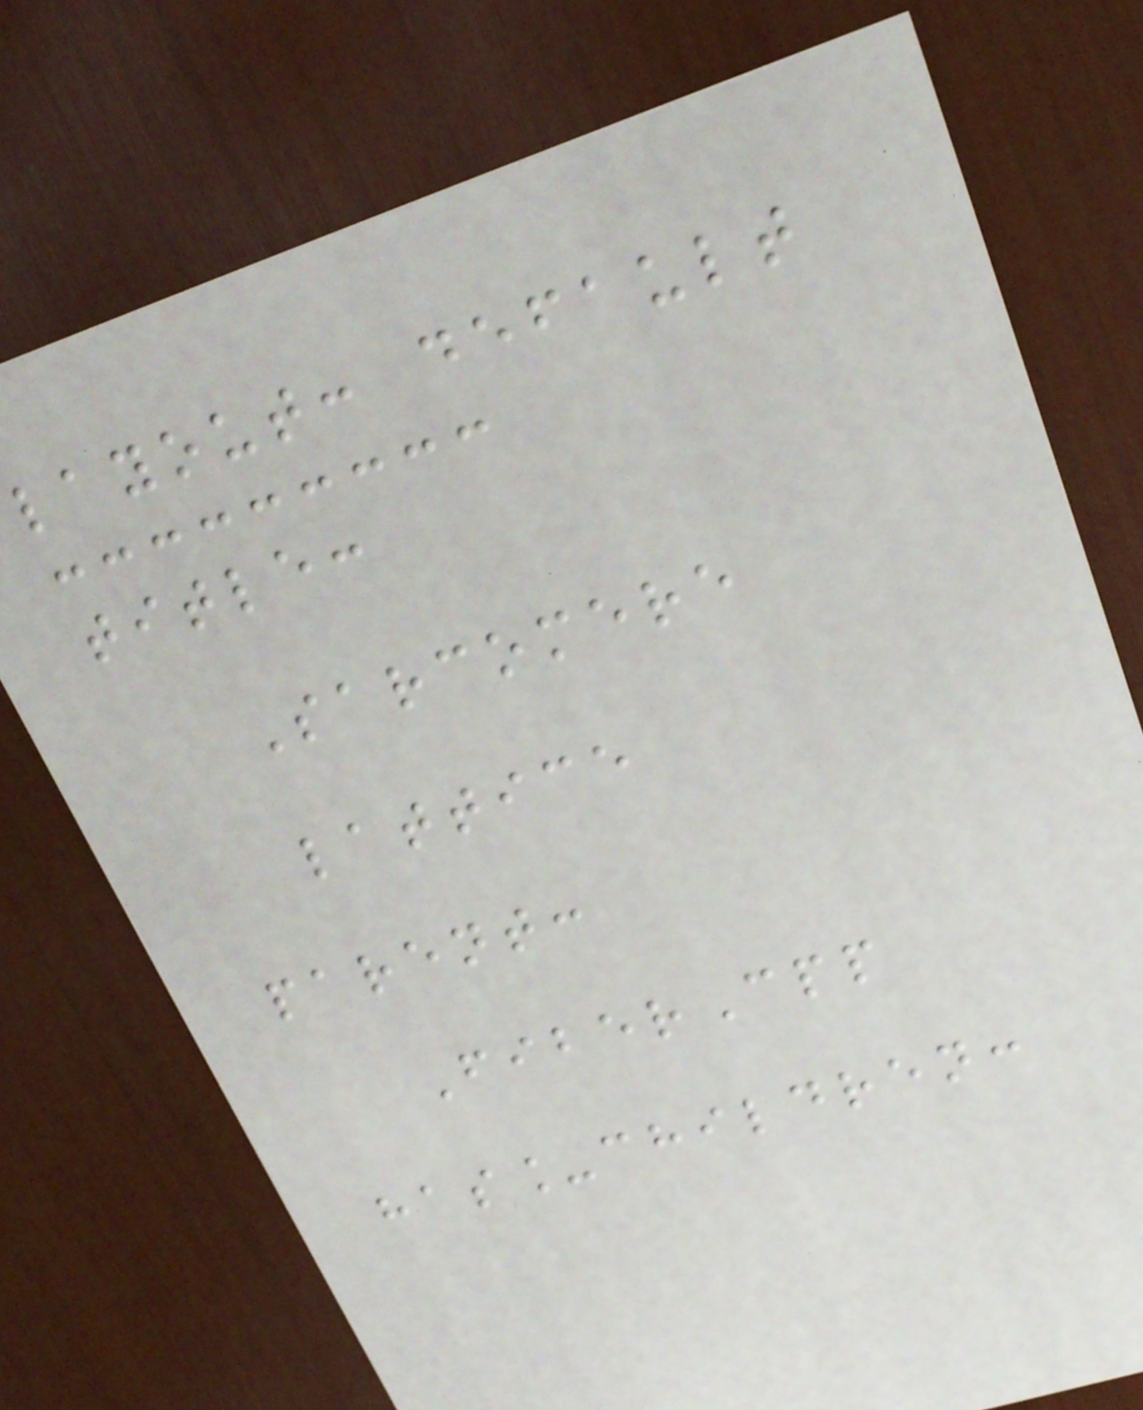layout: default
title:
Sarcomere
lattice
parent:
FiberCpp
has_children:
